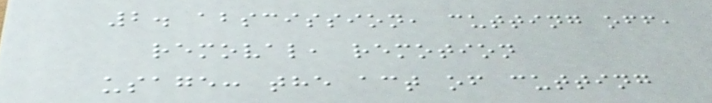2. abscission, cutting off,
removal, remotion
usage: the act of cutting
